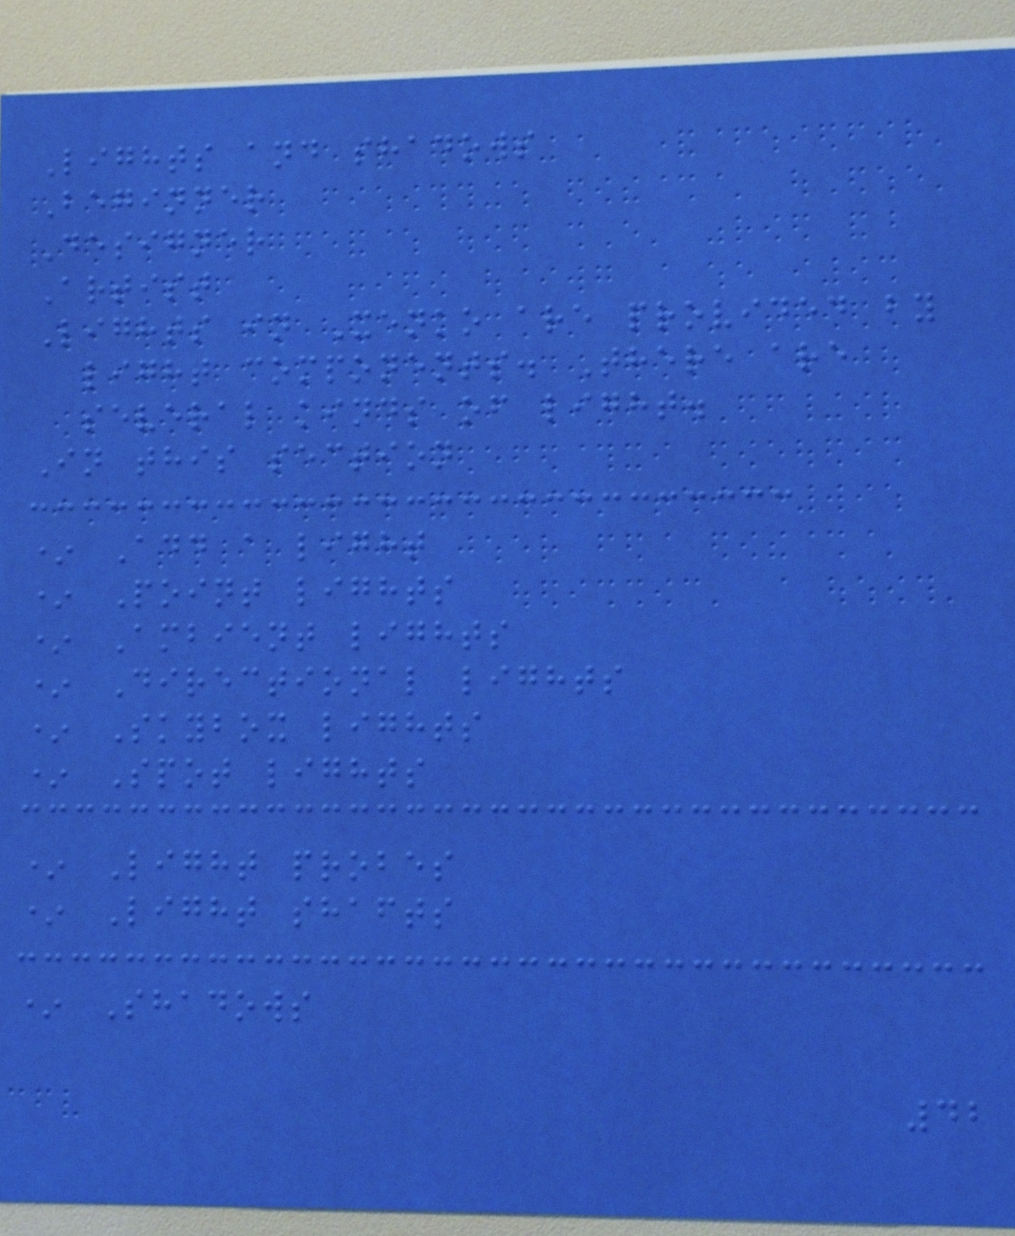Lights and shadows
Beginner
Designer
Artist
Lights in Xenko are provided by
light components. There are
several kinds of light.
In this section
* Add a light
* Point lights
* Ambient lights
* Directional lights
* Skybox lights
* Spot lights
* Light probes
* Light shafts
* Shadows
42
